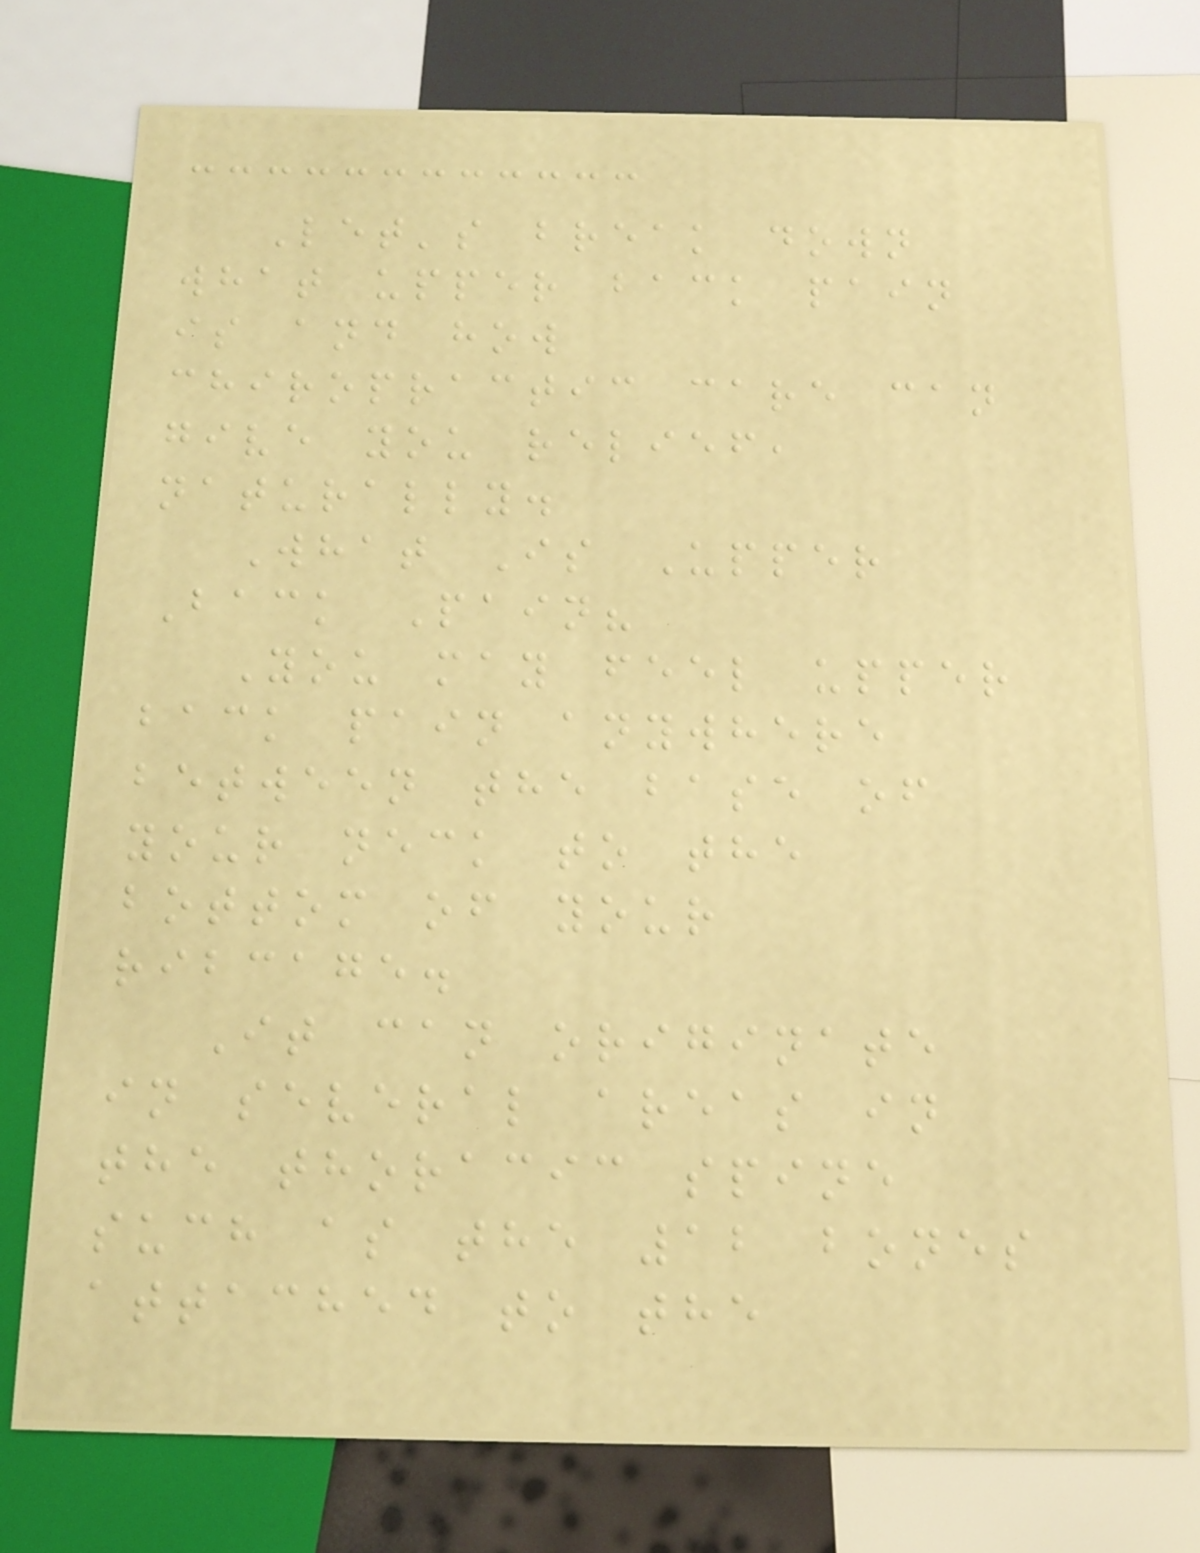Let's break down
what upper back pain
is and how
chiropractic care can
give you relief,
naturally.
What Is Upper
Back Pain?
You may feel upper
back pain anywhere
between the base of
your neck to the
bottom of your
ribcage.
It can originate
in several areas in
the thoracic spine
such as the 12 bones
attached to the
